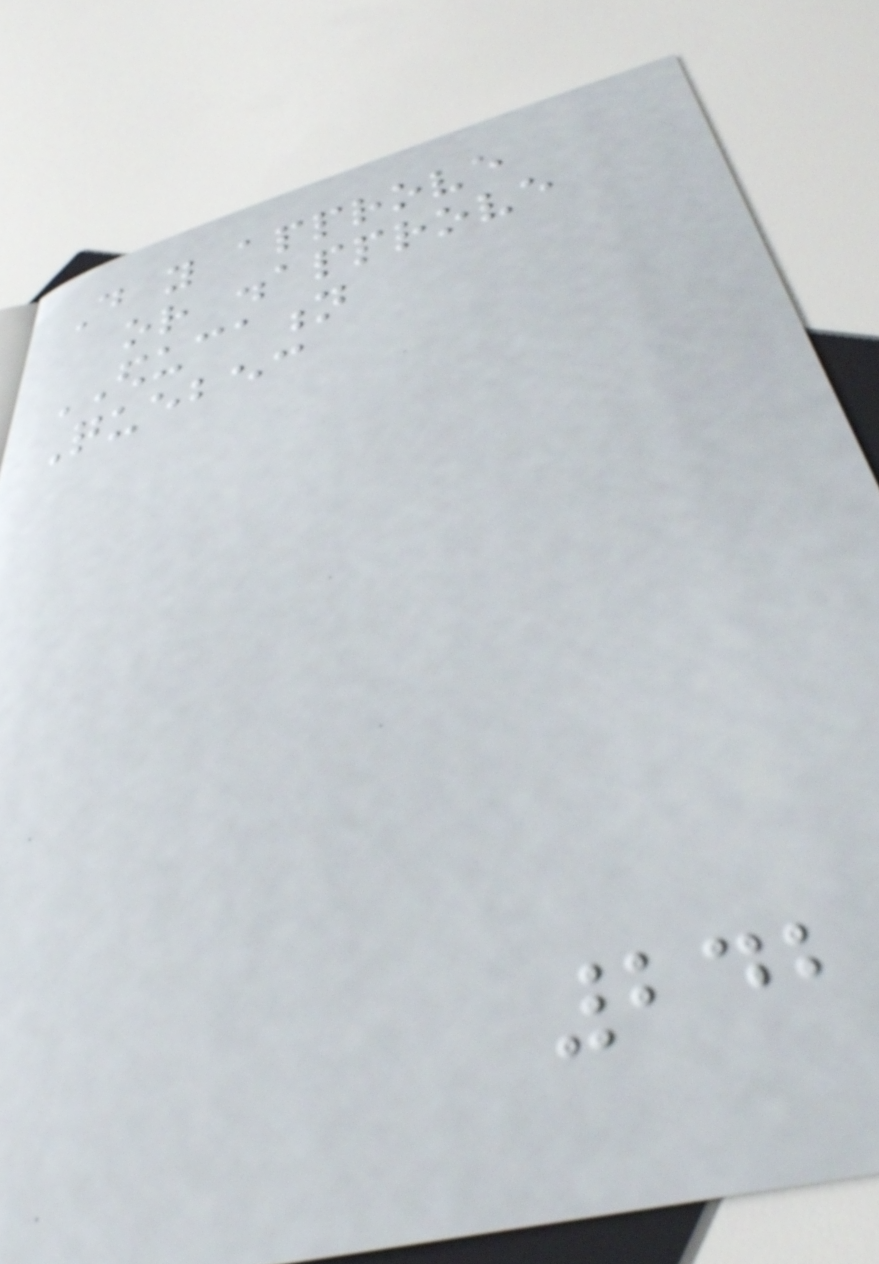Do you approve
or disapprove
EDUCATION
Quebec
242
